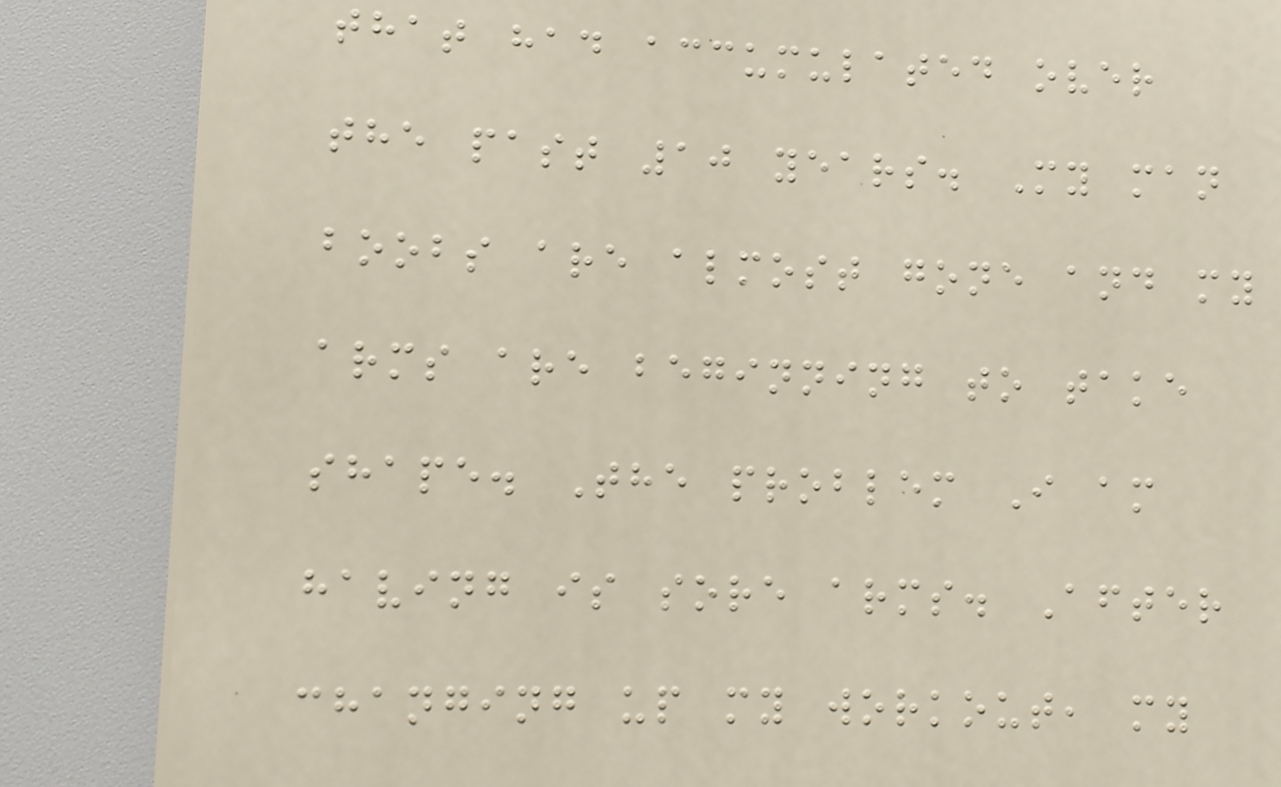that had accumulated over
the past 10 years. My man
boobs are almost gone and my
arms are beginning to take
shape. The problem I am
having is sore arms. After
changing up my workout, my
